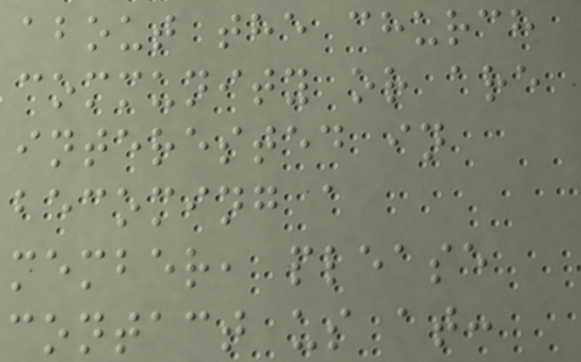about the church
community or are
interested in
becoming a
member, please
contact us at:
